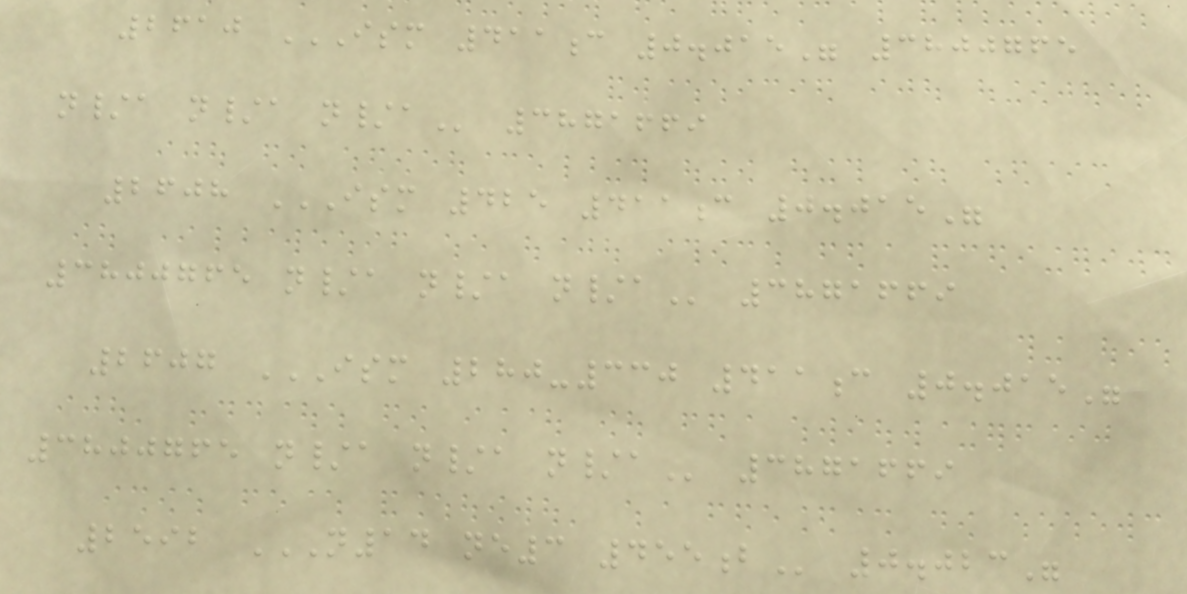2610 ISM 411C 0.015" 3800765
N/A N/A N/A 3871669
2608 ISM 425 411C 0.015"
3800765 N/A N/A N/A 3871669
2607 ISM 280-330 411C 0.015"
3800765 N/A N/A N/A 3871669
2592 N14 NE3 455B 0.023"
